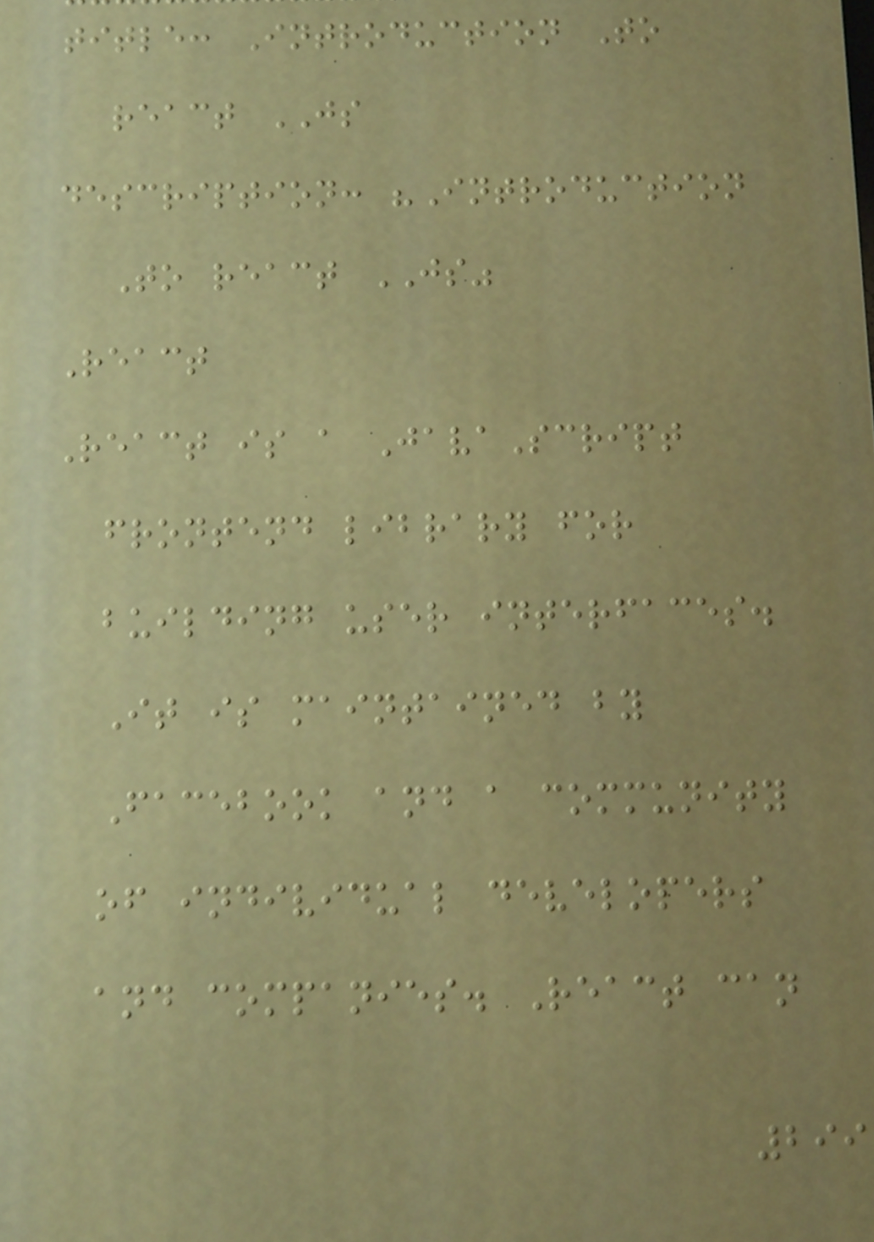title: Introduction To
react JS
description: "Introduction
To react JS"
React
React is a JavaScript
frontend library for
building user interfaces.
It is maintained by
Facebook and a community
of individual developers
and companies. React can
299
